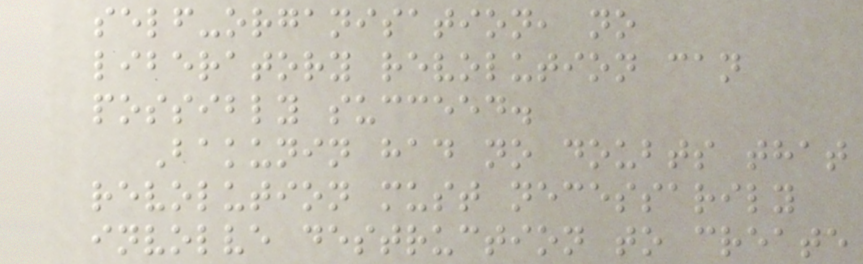self-organisation, no
liberatory revolution can
possibly succeed.
Bakunin had no doubts that
revolution must necessarily
involve destruction to create
